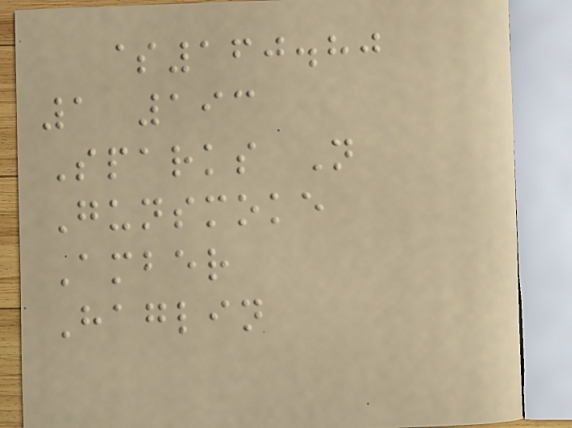$160.80
1 193
Sparks N
Gunsmoke
Amber
Haglin
